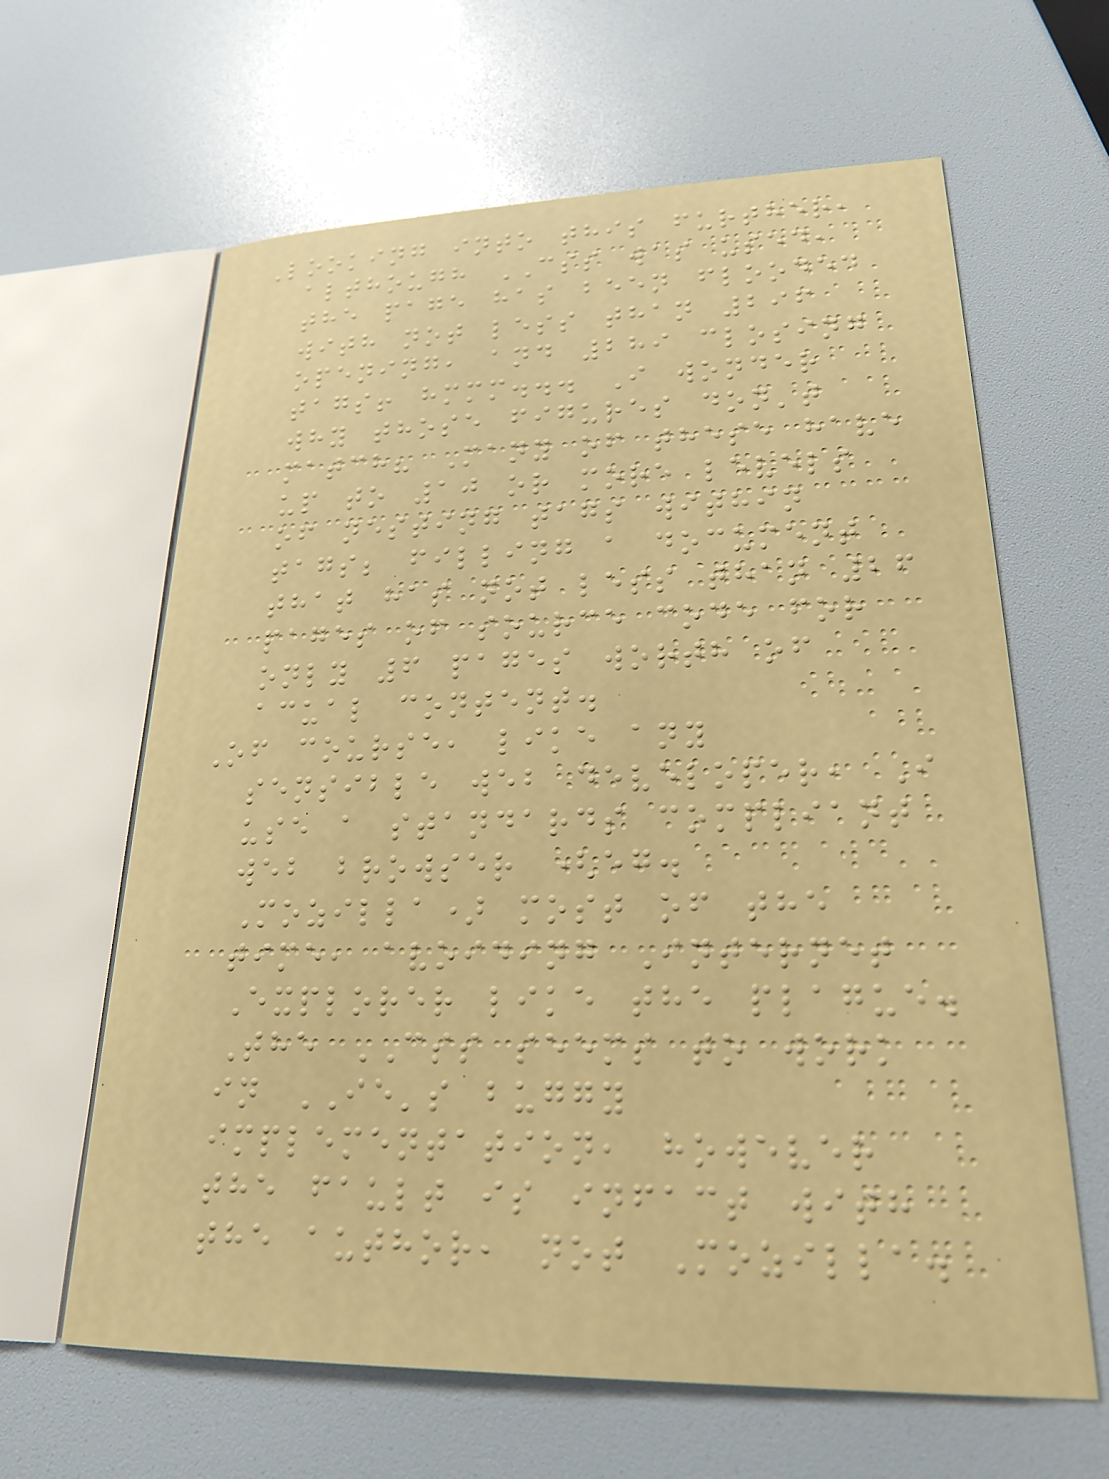Looking into this further,
although CSS was used,
the page has been flooded
with not less than 296
opening, and 289 closing
tags! hmmm... I wonder
why those figures don't
match? Many of these have
up to 10 or more levels
of nesting tags within
tags; filling a document
that has not less than 26
pages of source code for
only 6 pages worth of
acual content.
Of course, like any
sensible web developer, I
use a standards compliant
web browser (eg.
Mozilla) most of the
time, avoiding Internet
Explorer like the plague.
The CSS seems to work
in IE's buggy
implementation, however
the fault is infact with
the author, not Mozilla.
